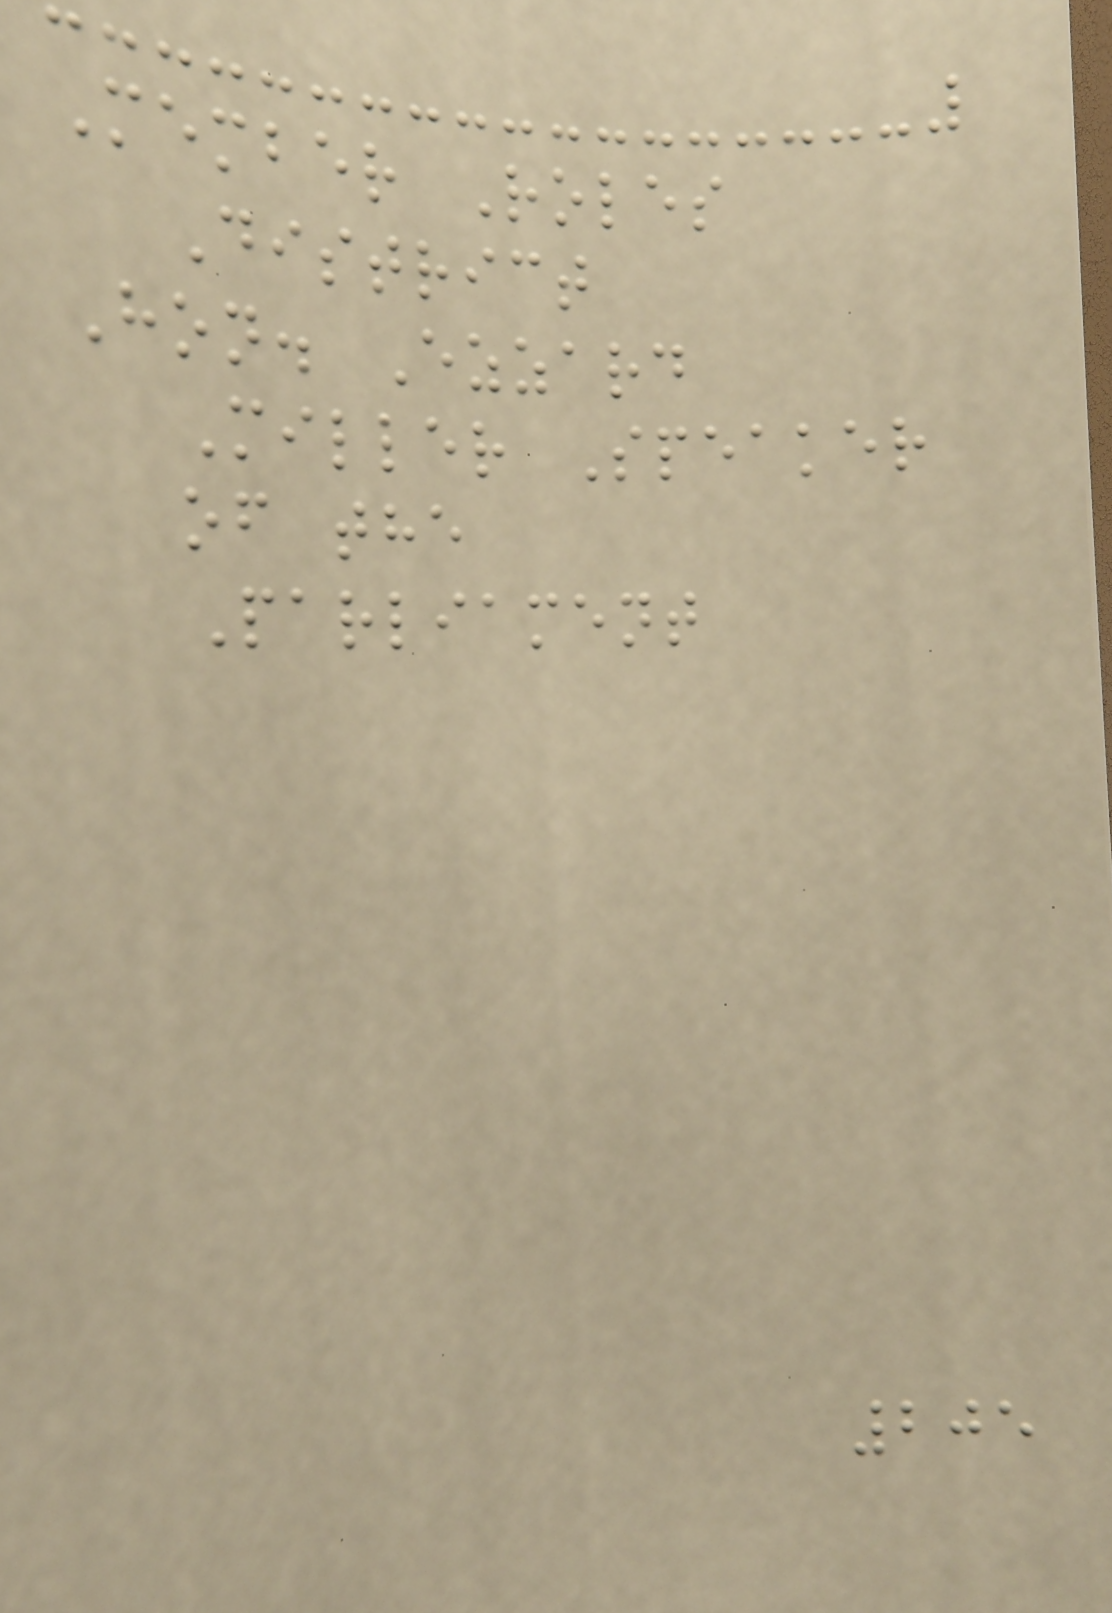Member Roles
District
Hon. Ezzard
Miller Speaker
of the
Parliament
205
